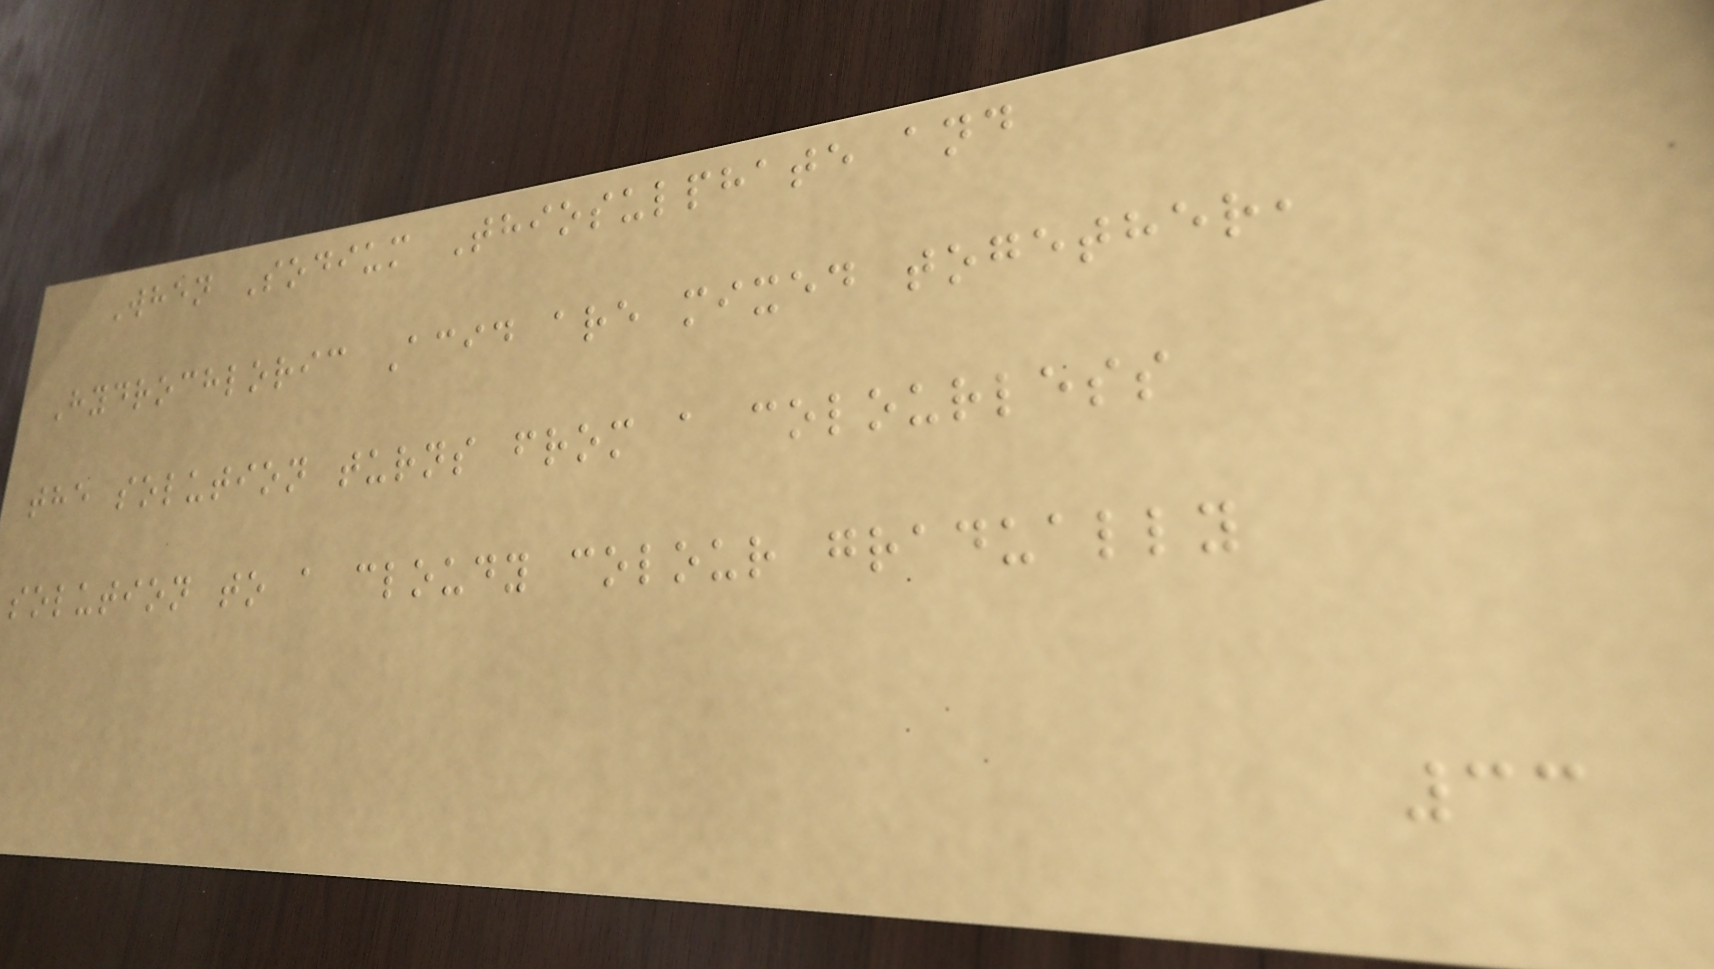When Sodium Thiosulphate and
Hydrochloric Acid are mixed together,
the solution turns from a colourless
solution to a cloudy colour gradually
33
